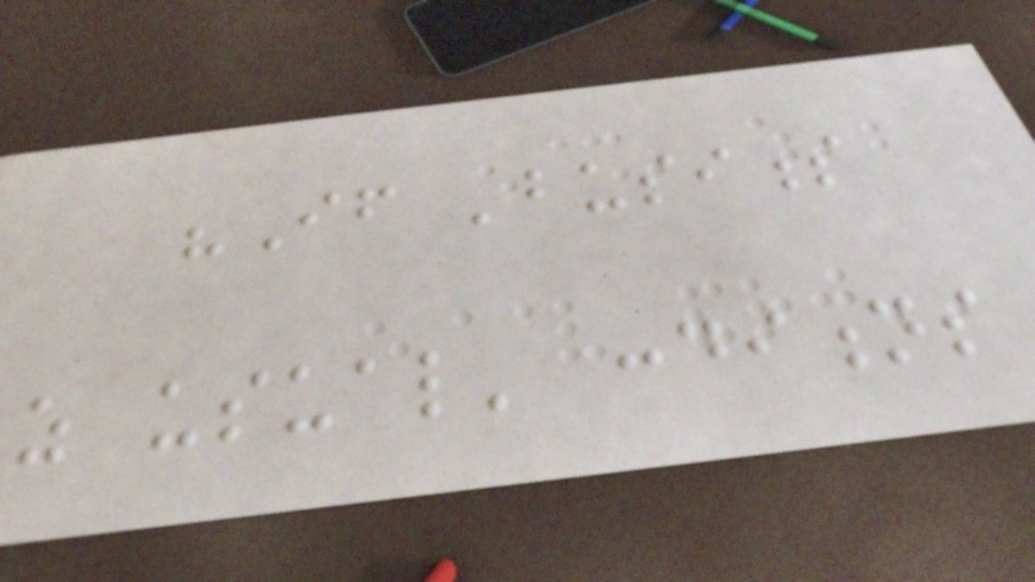"If 'business
as usual' conditions
